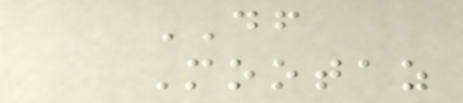DF
Mootaz
